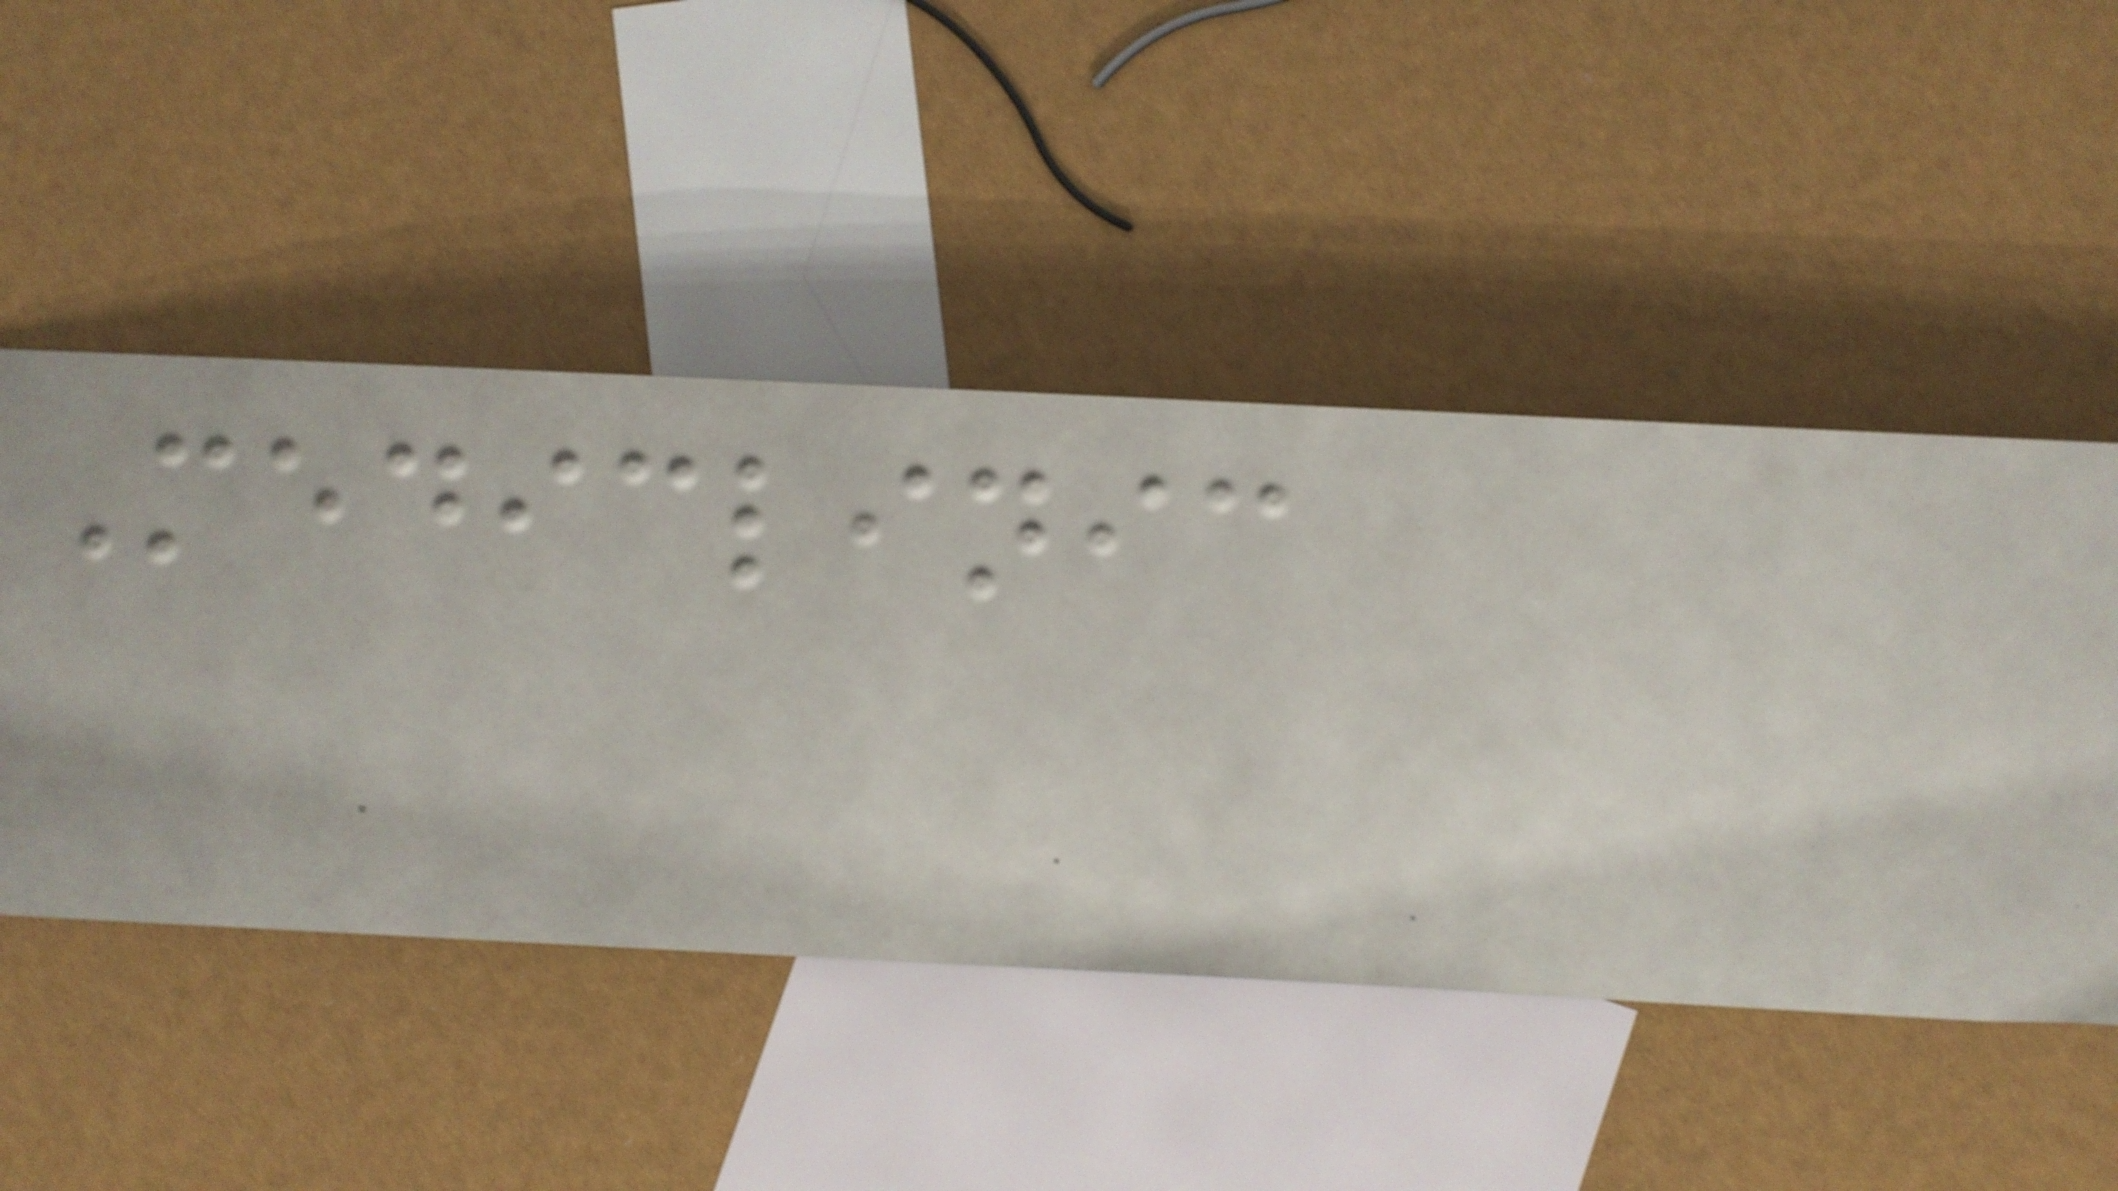Mediclinic
